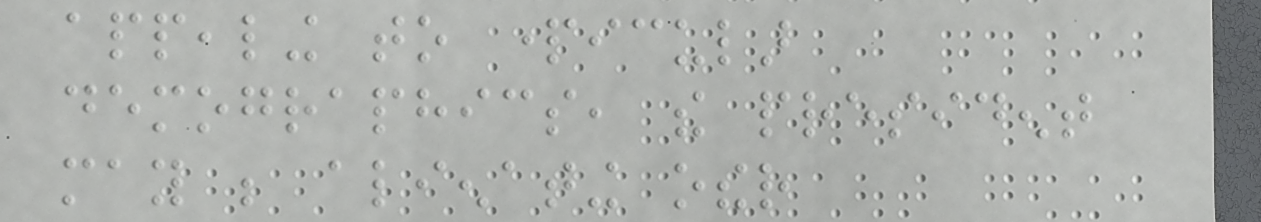appealing to particular
demographics, the president
may be alienating other
